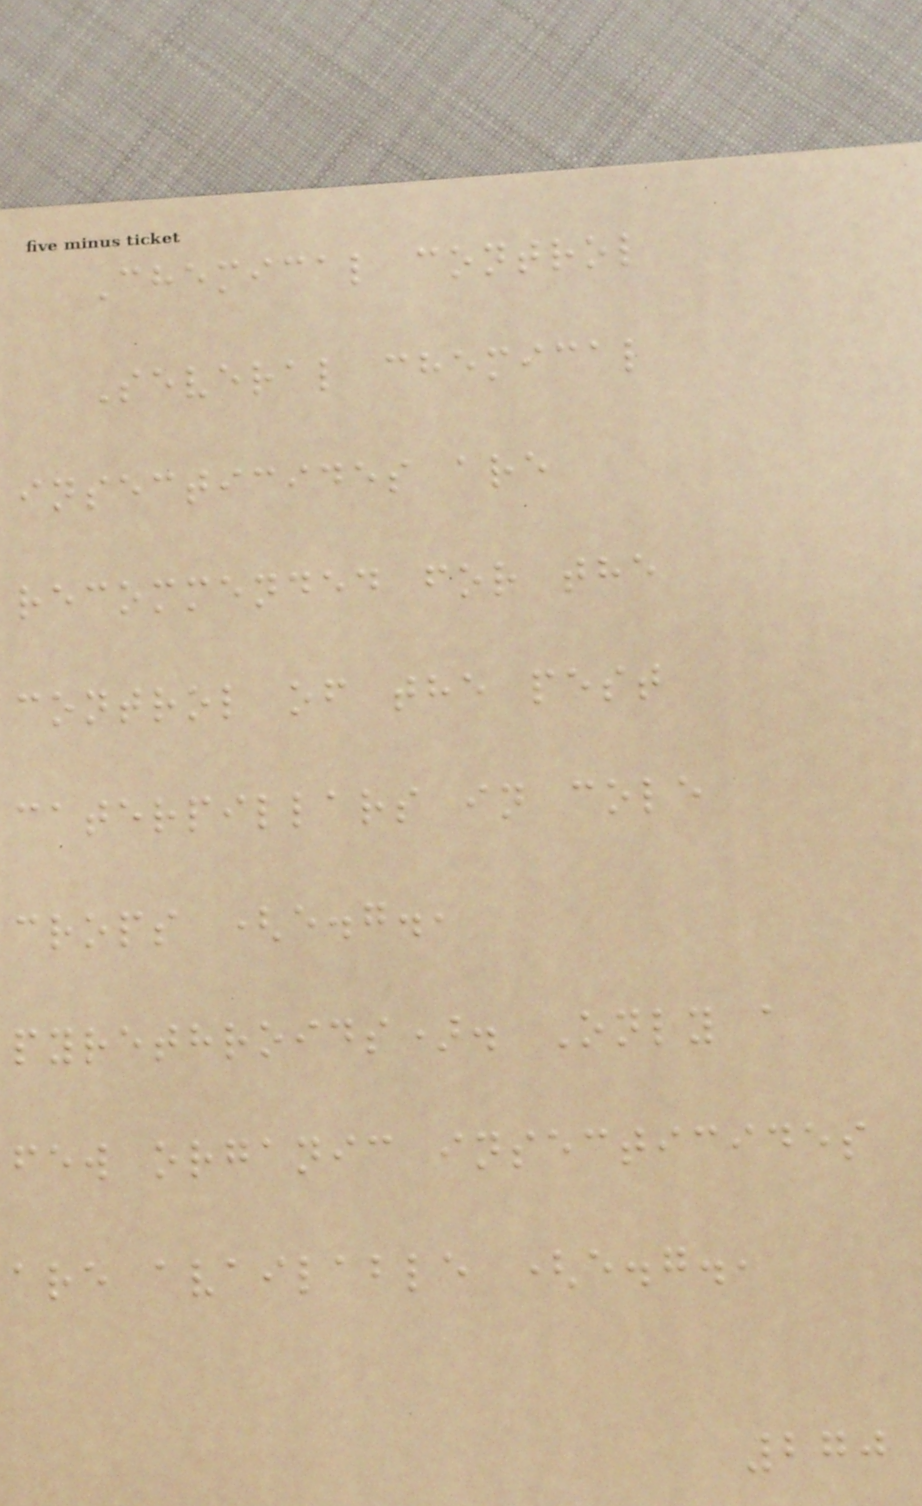Chemical control
Several chemical
insecticides are
recommended for the
control of the pest
caterpillars in cole
crops (e.g.,
pyrethroids). Only a
few organic insecticides
are available (e.g.,
270
